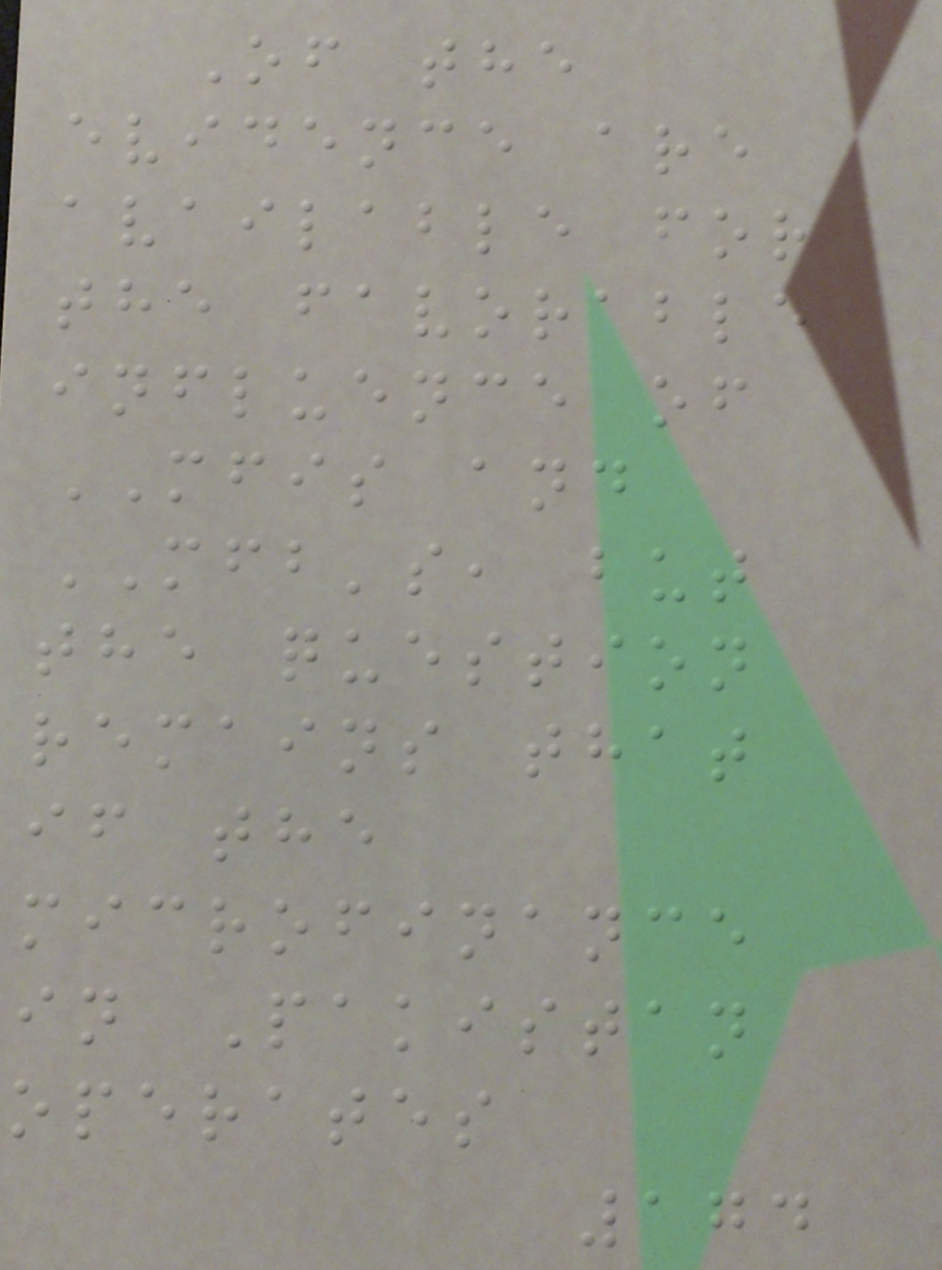Of the
evidence are
available for
the favorable
influence of
MFIS and
MFB's, but
the question
remains that
if the
microfinance
in Pakistan
operates
174
